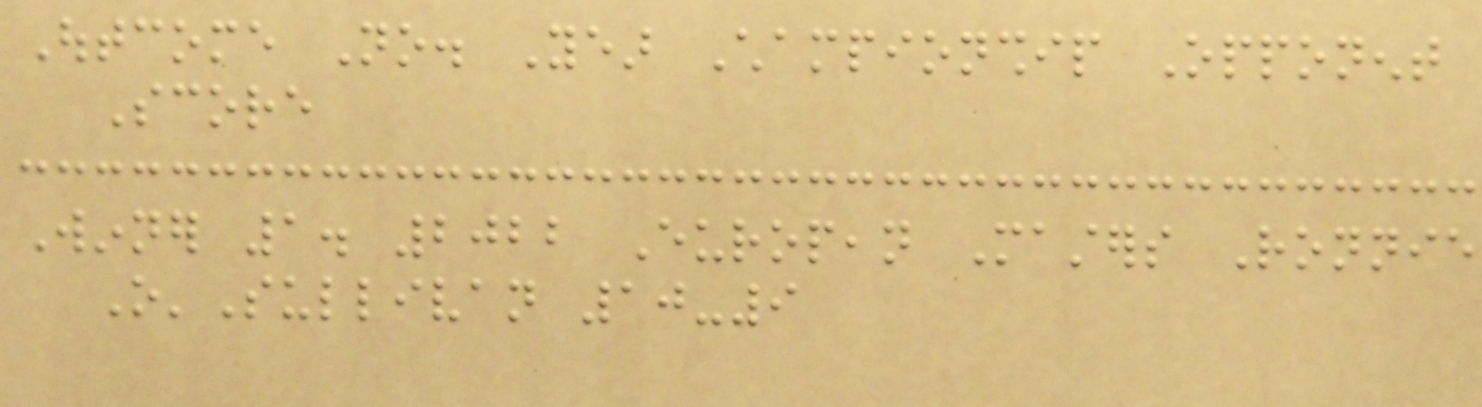Outcome No. Year Championship Opponent
Score
Winner 1. 2022 European Masters Ronnie
O'Sullivan 10-9
